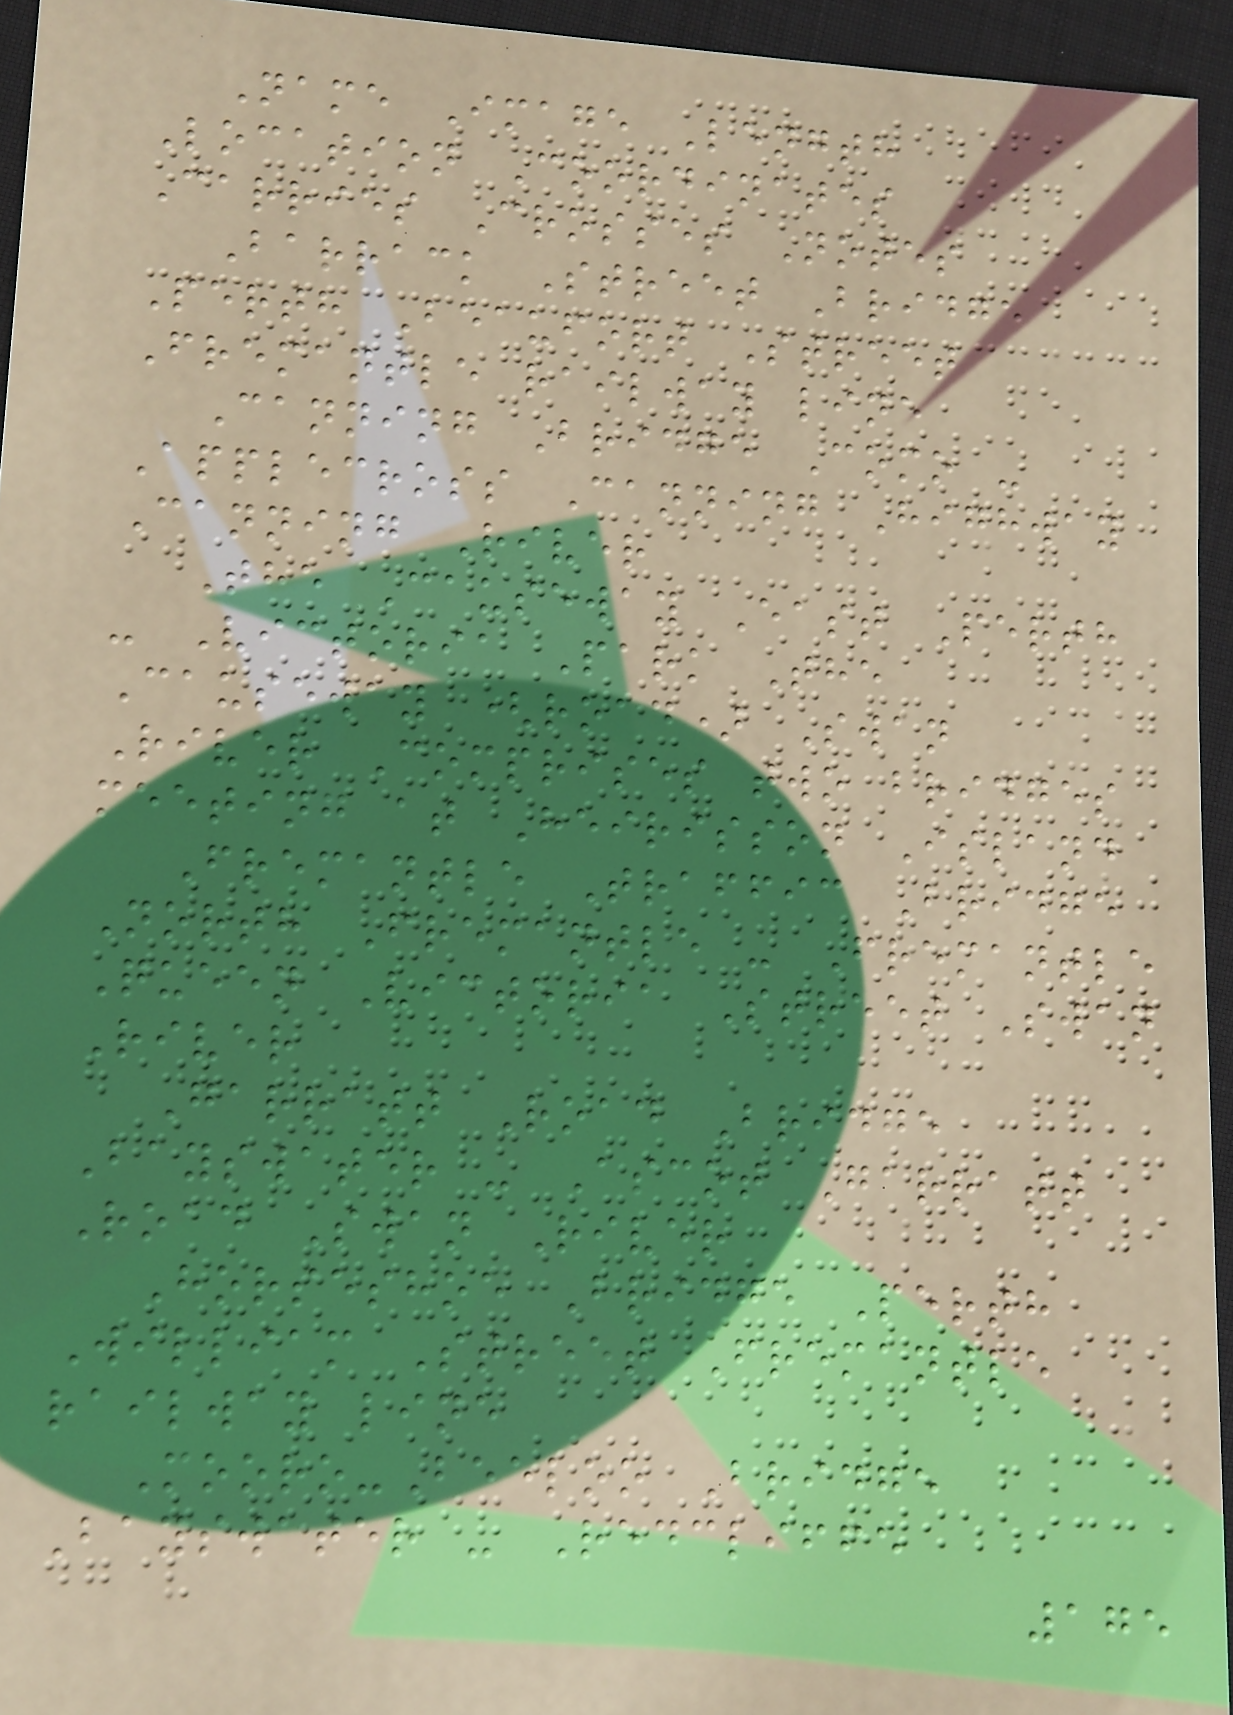Name Image Length
Location Coordinates
Carries Crosses Notes
Barrack Street Bridge
Perth Beaufort Street
Fremantle railway line
Canning Bridge Como -
Applecross Canning Highway
Canning River
The Causeway East Perth
- Victoria Park The
Causeway (road) Swan
River Comprises two bridges
meeting at Heirisson Island
Fremantle Traffic Bridge
North Fremantle - Fremantle
Queen Victoria Street Swan
River
Garratt Road Bridge
Bayswater - Ascot Garratt
Road Swan River
Horseshoe Bridge Perth
William Street Fremantle
railway line
Mooro-Beeloo Bridge
Bayswater - Redcliffe
175
